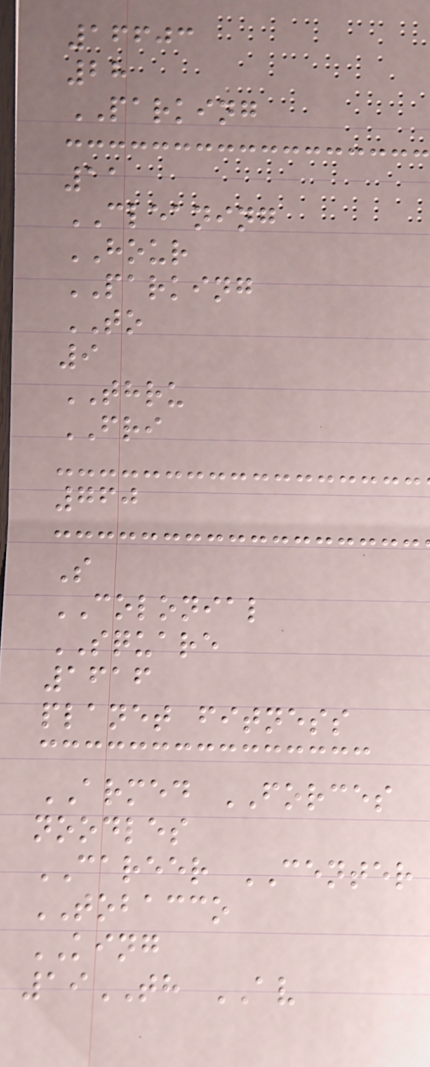16603
28
PARKING
11
CLEANING
HOUR
PARKING
TO
9
THRU
FRI
760
S
COLONIAL
SQUARE
1616
planet fitness
ARMED FORCES
noodles
CAREER CENTER
TOBACCO
KING
19TH AV
